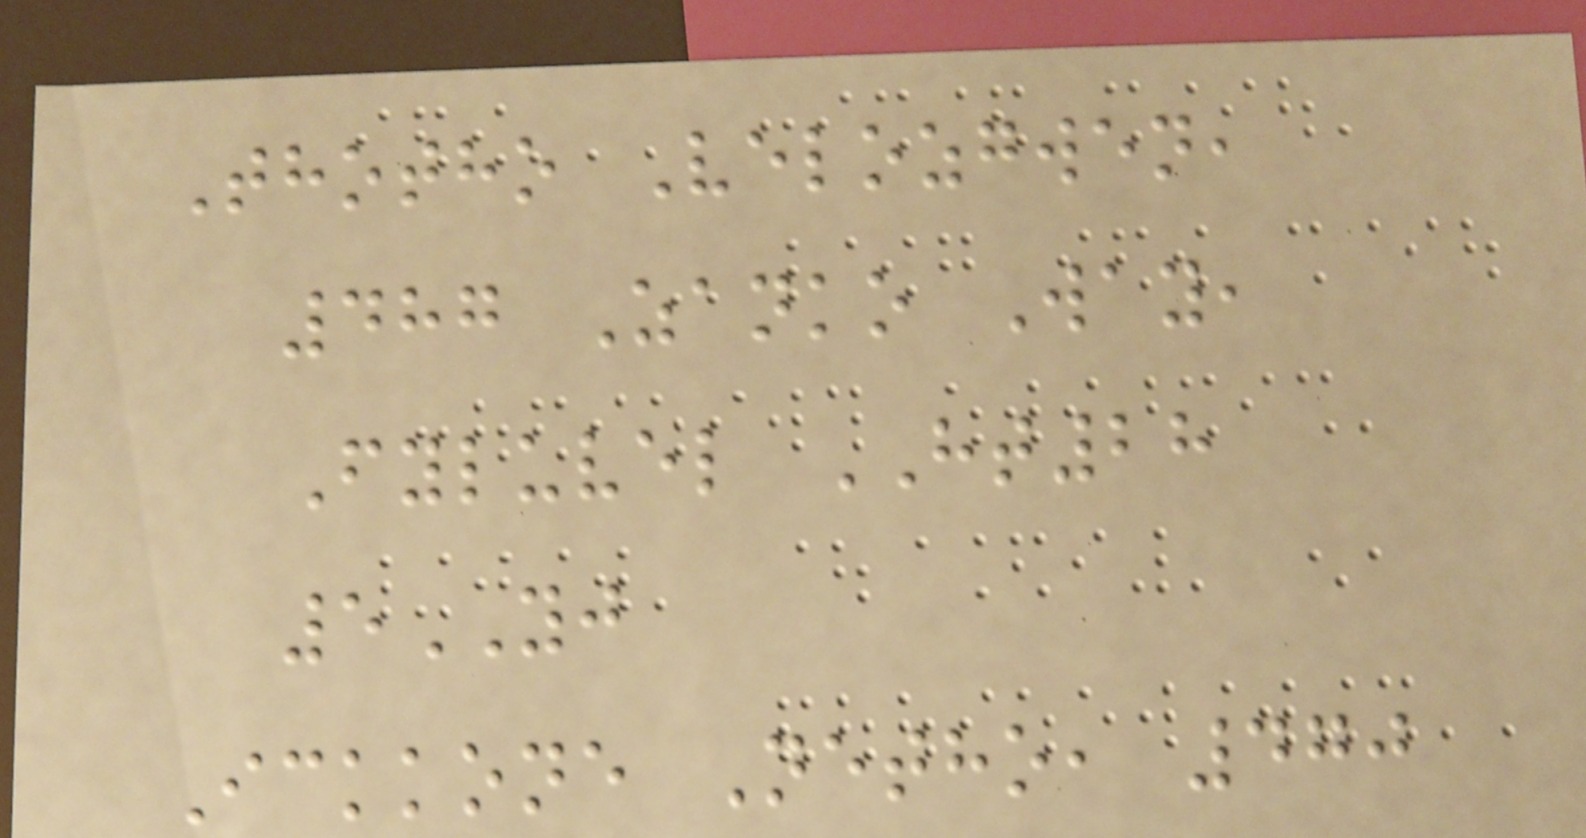Thotho Velozgwen,
487 Zanko Way,
Fyluvel HT28
5YJ
Ickkone Netho, 470
